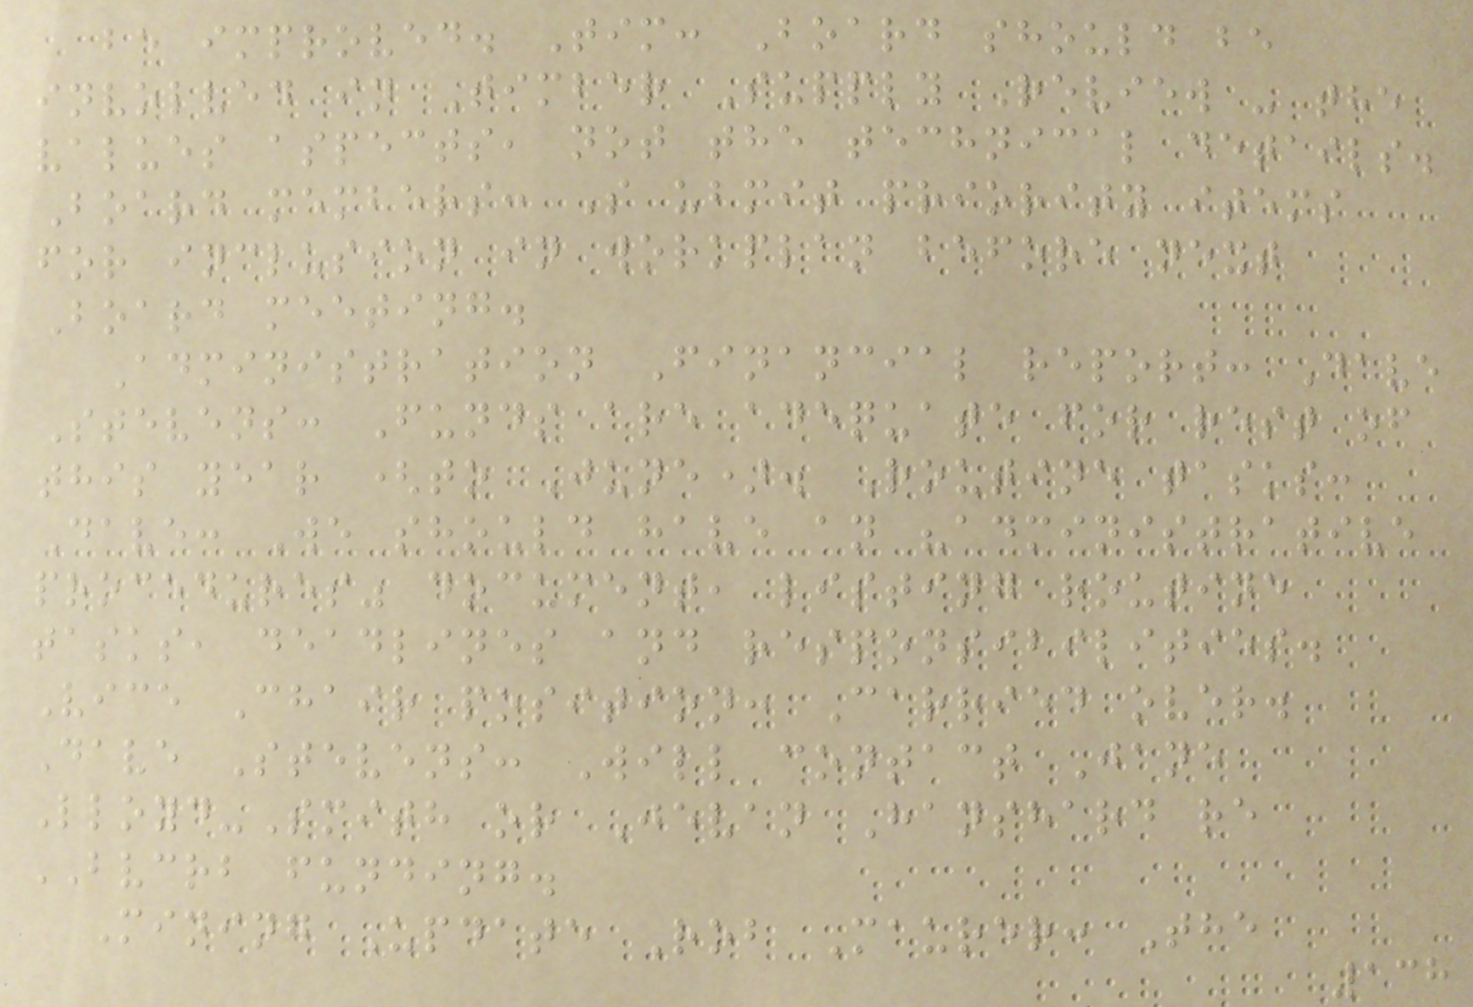be improved. Tim: Board should be
involved in Timber Supply Review - the
values aspects, not the technical details.
Board members: S ubmit priority items
for inclusion in workplan before next
Board meeting.
Administration Financial report: Dave
Stevens: Funds are adequate for rest of
this year (to June). Routine tasks:
Dave: We should have an "administrative
procedures" document, listing routine
tasks, deadlines and responsibilities.
Vice Chair position: Carried over.
Dave Stevens: Will contact Jane
Lloyd-Smith or Jevan Hanshard re
BVCRB funding.
Mining Update Rob Maurer: The
138
